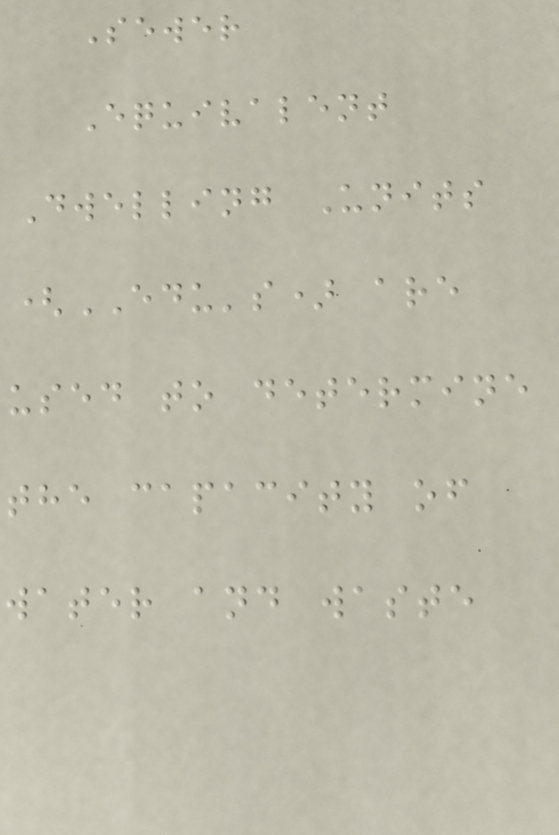Sewer
Equivalent
Dwelling Units
(EDU's) are
used to determine
the capacity of
water and waste
